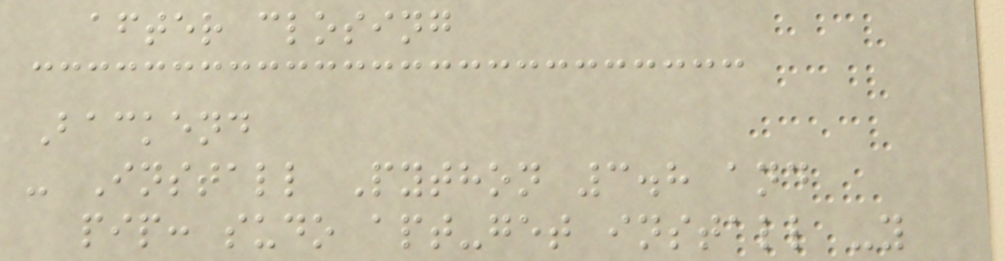after closing
Backend
- Install Python 3.8 and
pip: sudo apt-get install -y
